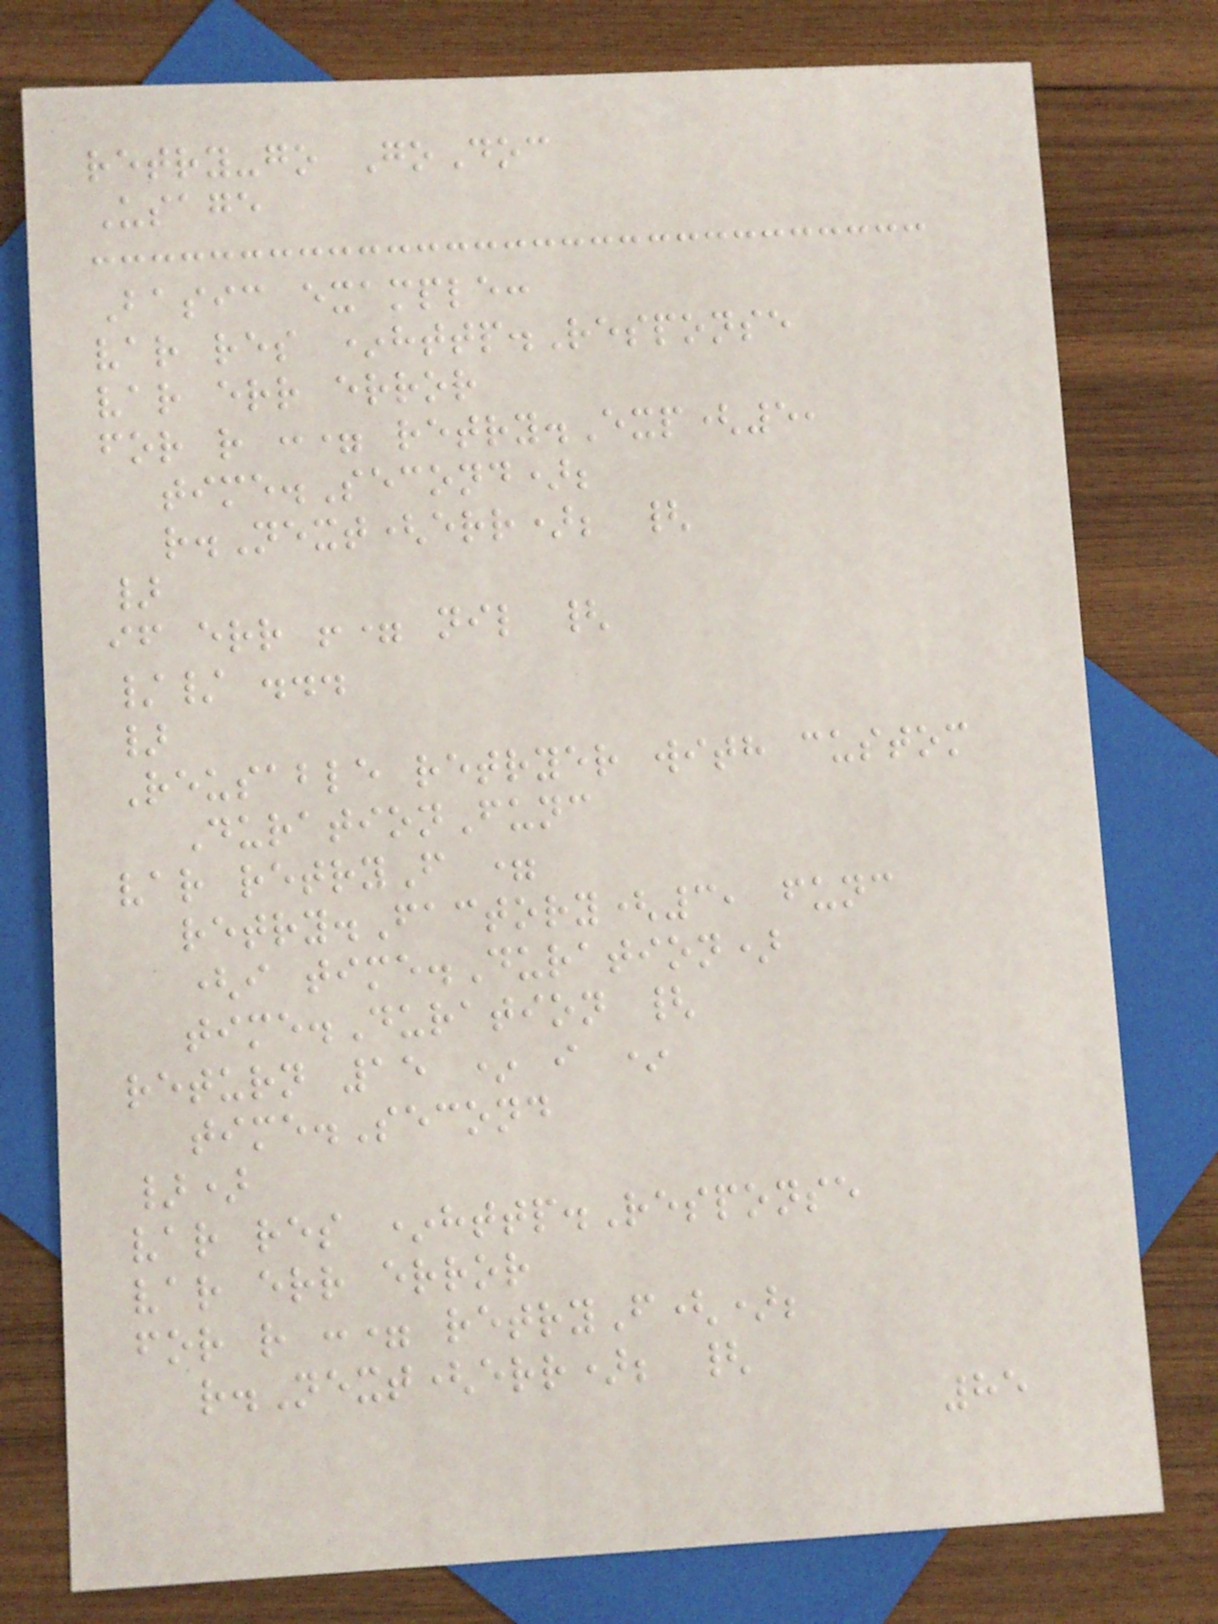retry-go GoDoc
Usage
Basic example:
var res *http.Response
var err error
for r := retry.Exp(5,
time.Second);
r.Next(err); {
}
if err != nil {
// ...
}
Reusable retryer with custom
DurationFunc
var retryF =
retry.Factory(3, func
(i time.Duration)
time.Duration {
return 15 * i *
time.Second
})
var res *http.Response
var err error
for r := retryF();
r.Next(err); {
85
